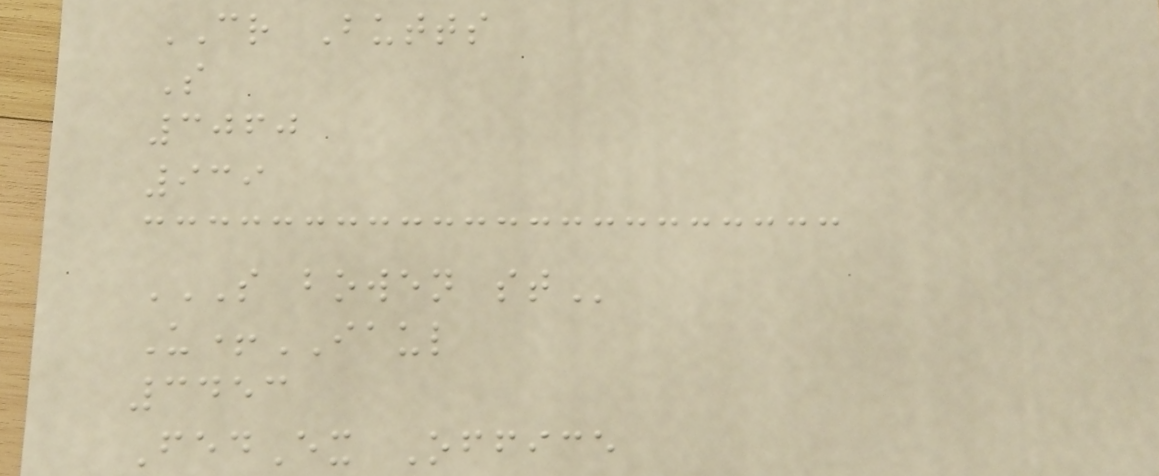CR Butts
S
3060
939
S BOWEN ST
U+IAUL
3453
FedEx Office
